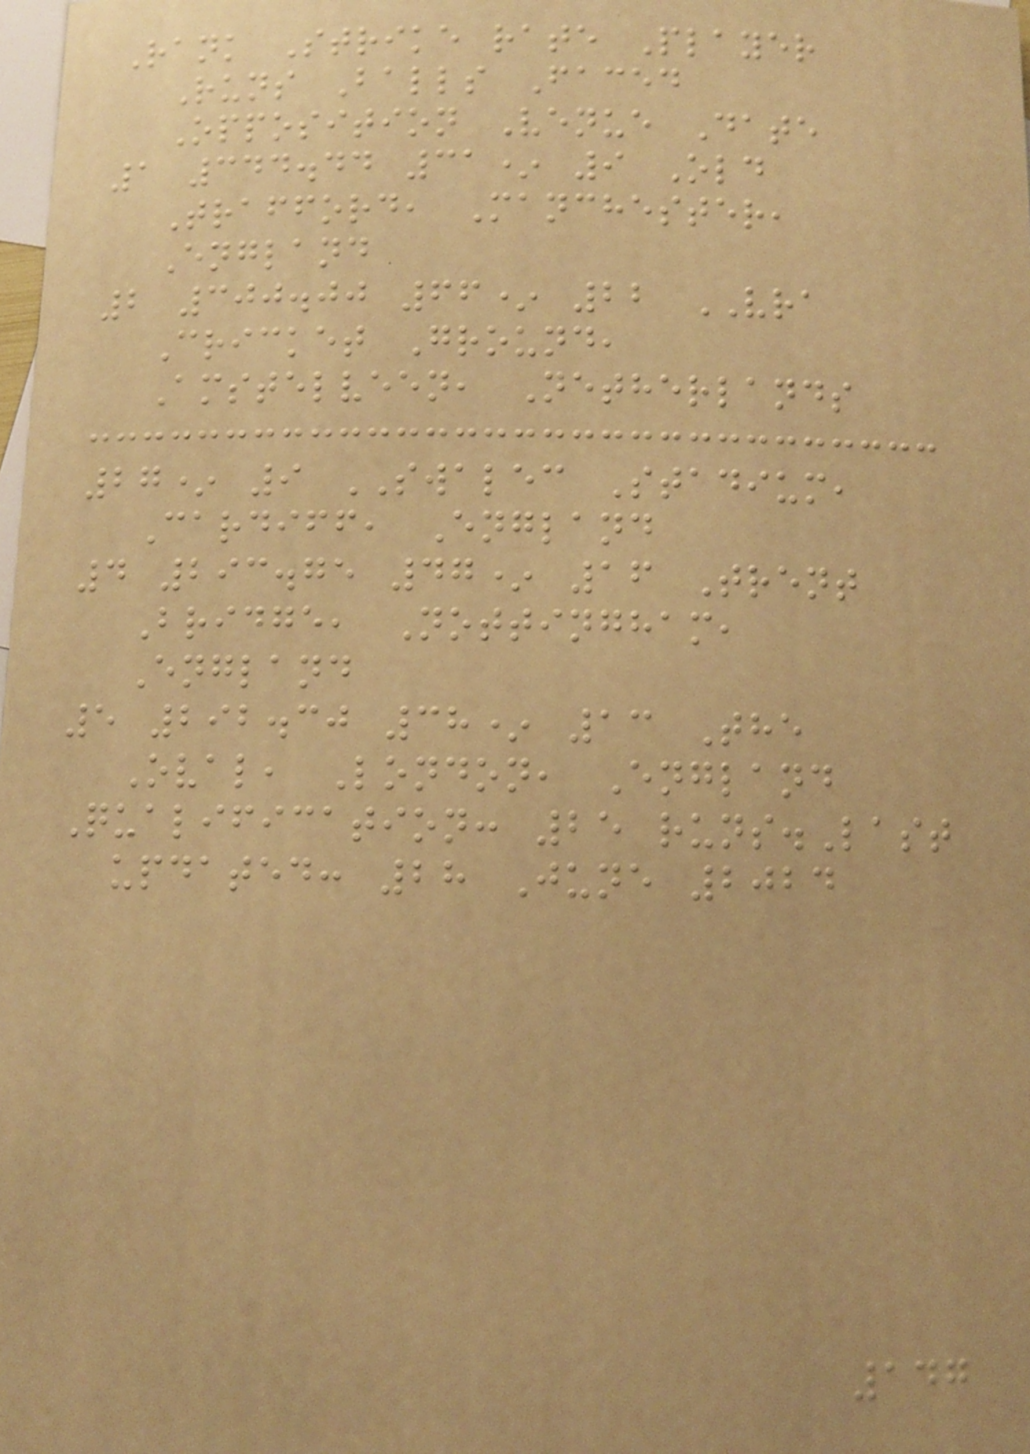Rank Strike rate Player
Runs Balls Faced
Opposition Venue Date
1 344.44 31* 9 Old
Trafford, Manchester,
England
2 300.00 66* 22 VRA
Cricket Ground,
Amstelveen, Netherlands
27* 9 SWALEC Stadium,
Cardiff, England
4 293.75 47* 16 Trent
Bridge, Nottingham,
England
5 292.30 38* 13 The
Oval, London, England
Qualification: 25 runs.Last
updated: 28 June 2024
147
